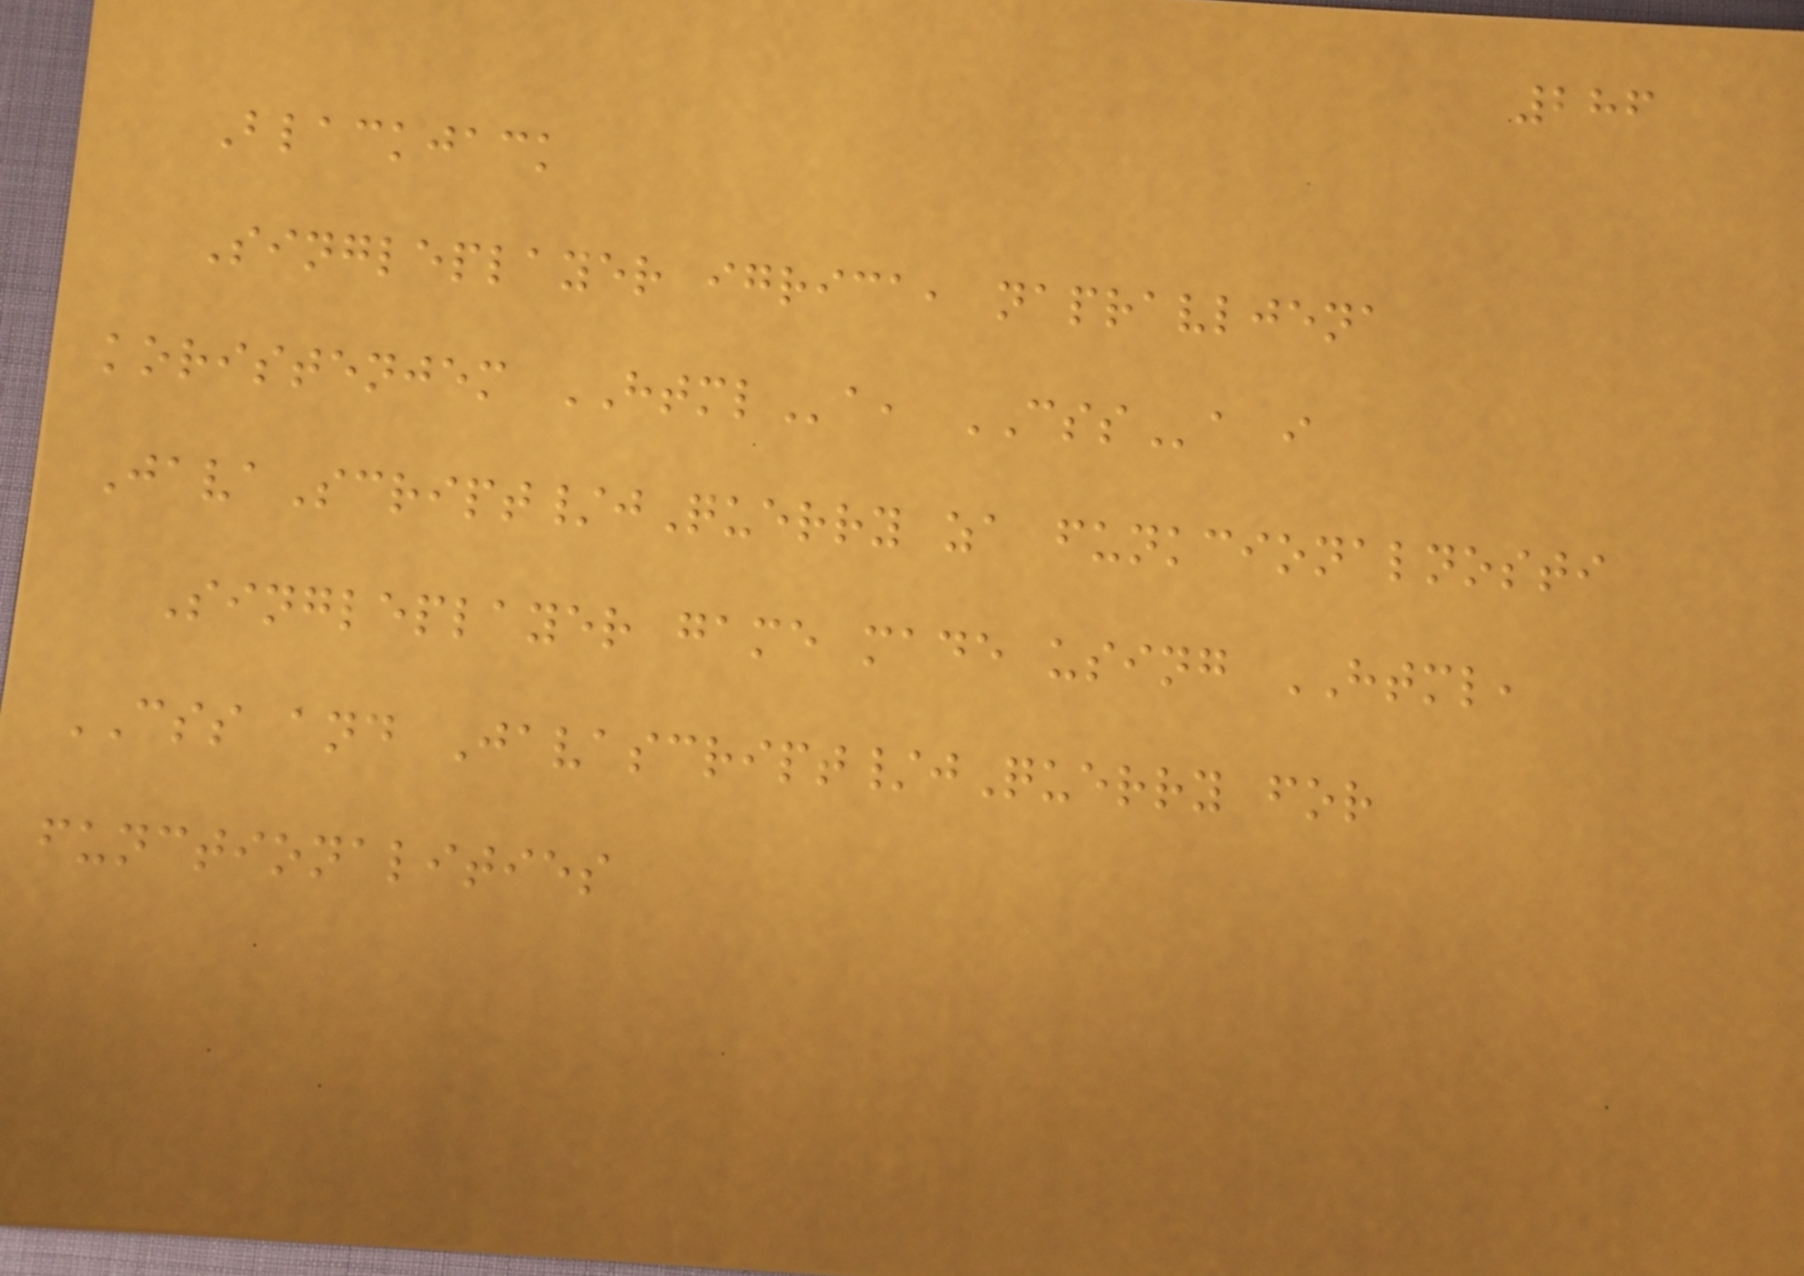286
Blackjack
Singleplayer igrica, napravljena
koristenjem HTMLa, CSSa i
JavaScript/jQuerry za funkcionalnosti
Singleplayer game made using HTML,
CSS and Javascript/jQuerry for
functionalities
